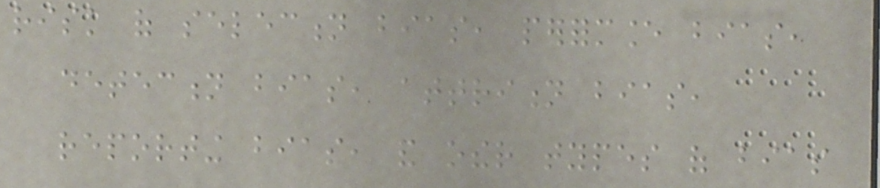risk of selection bias, performance bias,
detection bias, attrition bias,
reporting bias, and other types of bias
